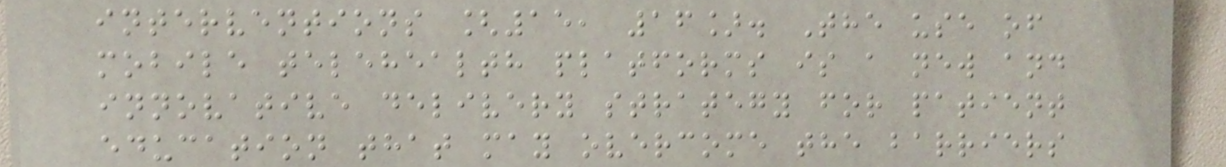interventions [15, 16]. The use of
mobile telehealth platforms is a new and
innovative delivery strategy for patient
education that may overcome the barriers
